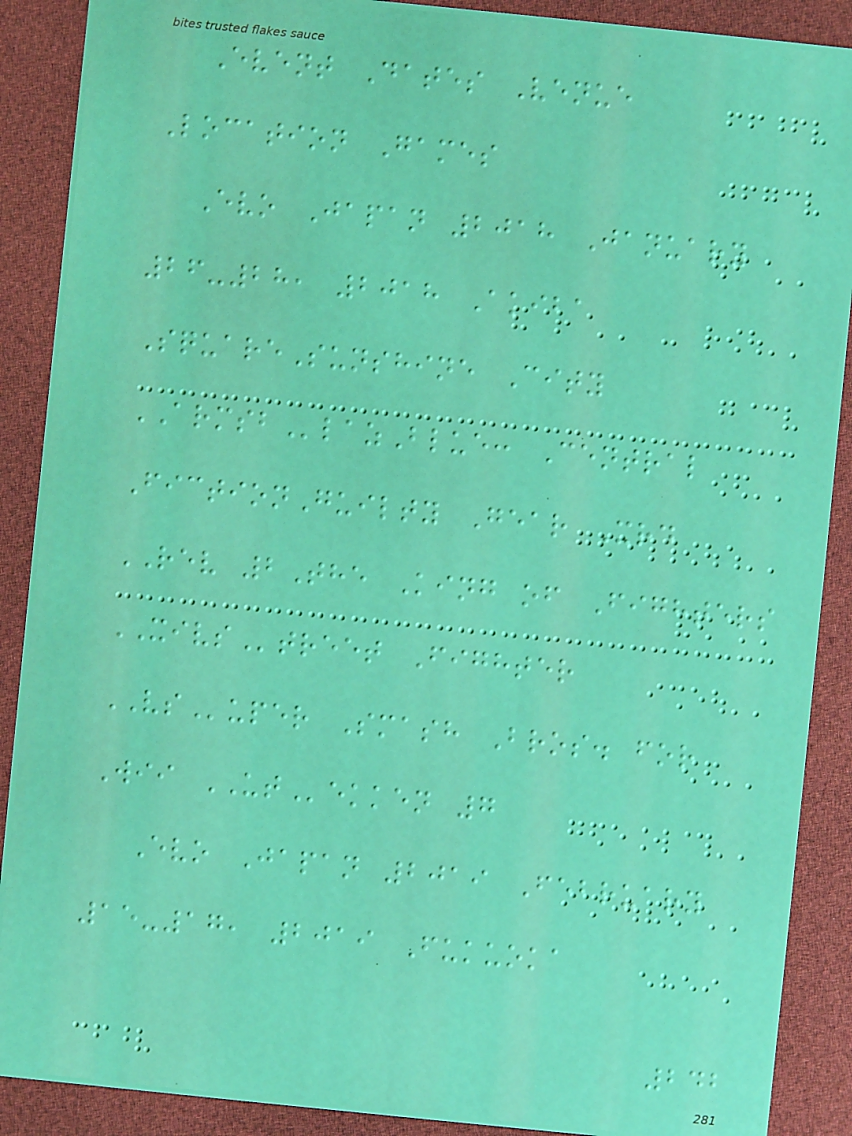Event Dates Venue
Location Games
Evo Japan 2018 January
26-28, 2018 Akiba
SquareSunshine City
ARMSBlazBlue: Central
FictionGuilty Gear Xrd
REV 2The King of Fighters
XIVStreet Fighter
VSuper Smash Bros. for
Wii UTekken 7
Evo Japan 2019 February
15-17, 2019 Fukuoka
242
